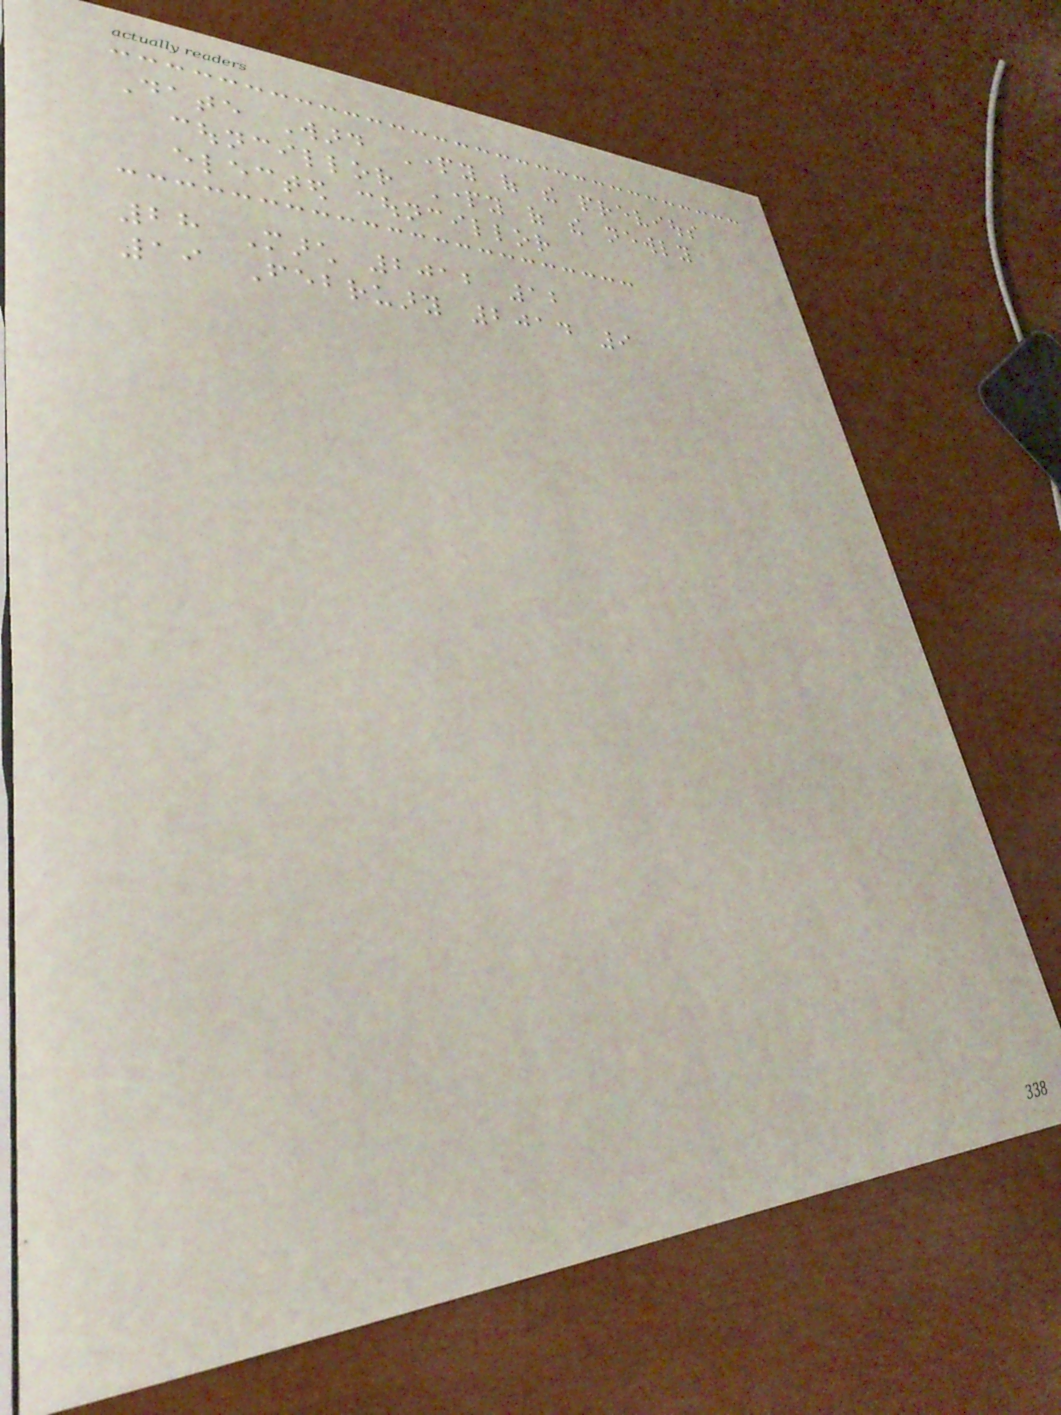Date Ward Party of the previous
councillor Party of the newly
elected councillor
28 March 2012 12
19 February 2014 9
